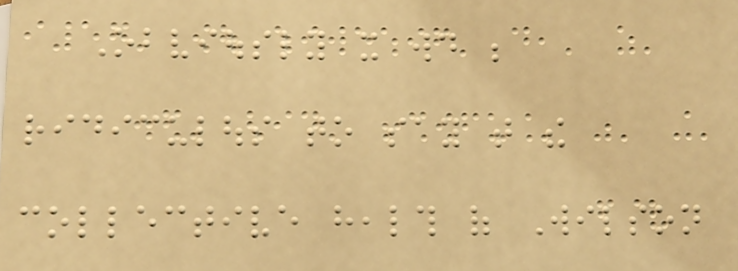Obviously it would be
ridiculous to say that the
collective health of Wilson
